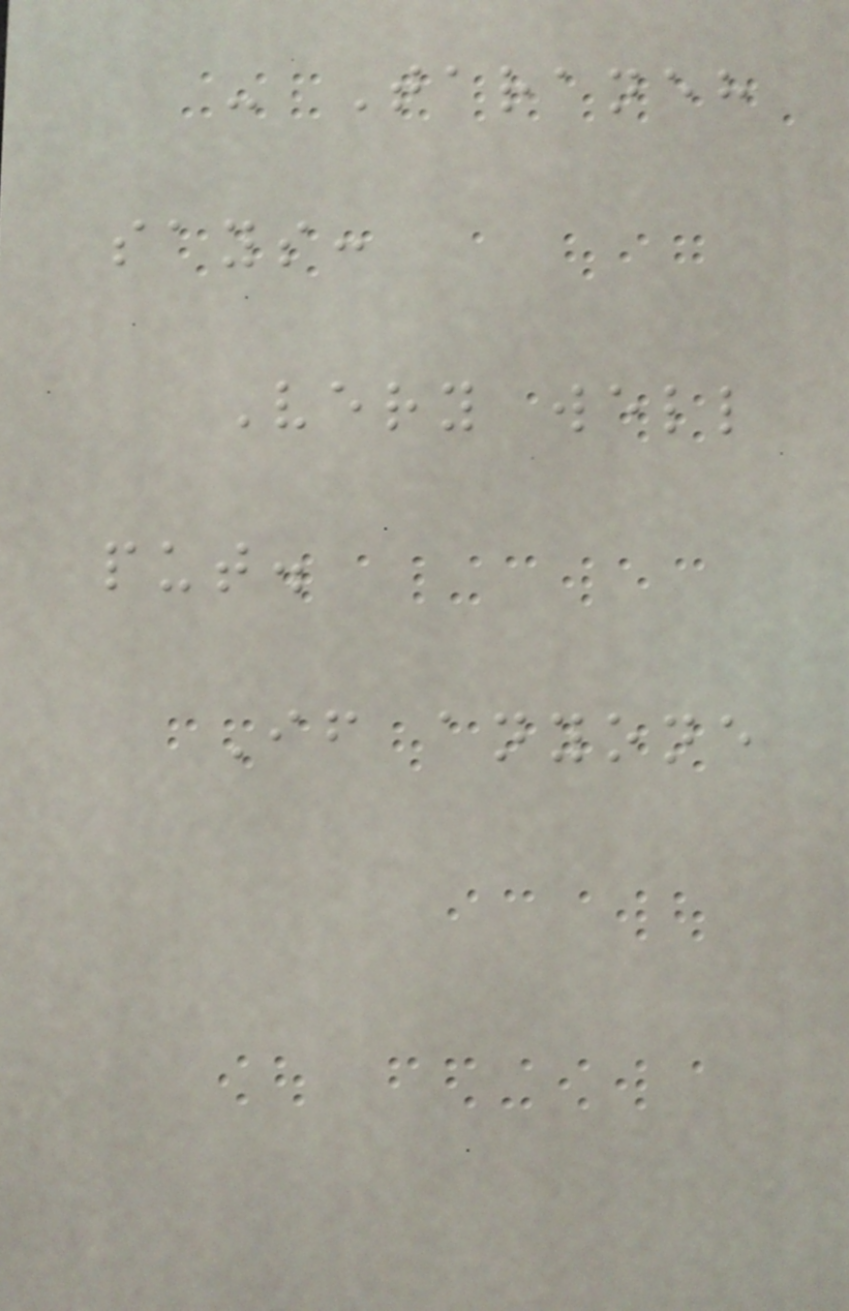- Taraneh
says:
Very well
put.
If anyone
